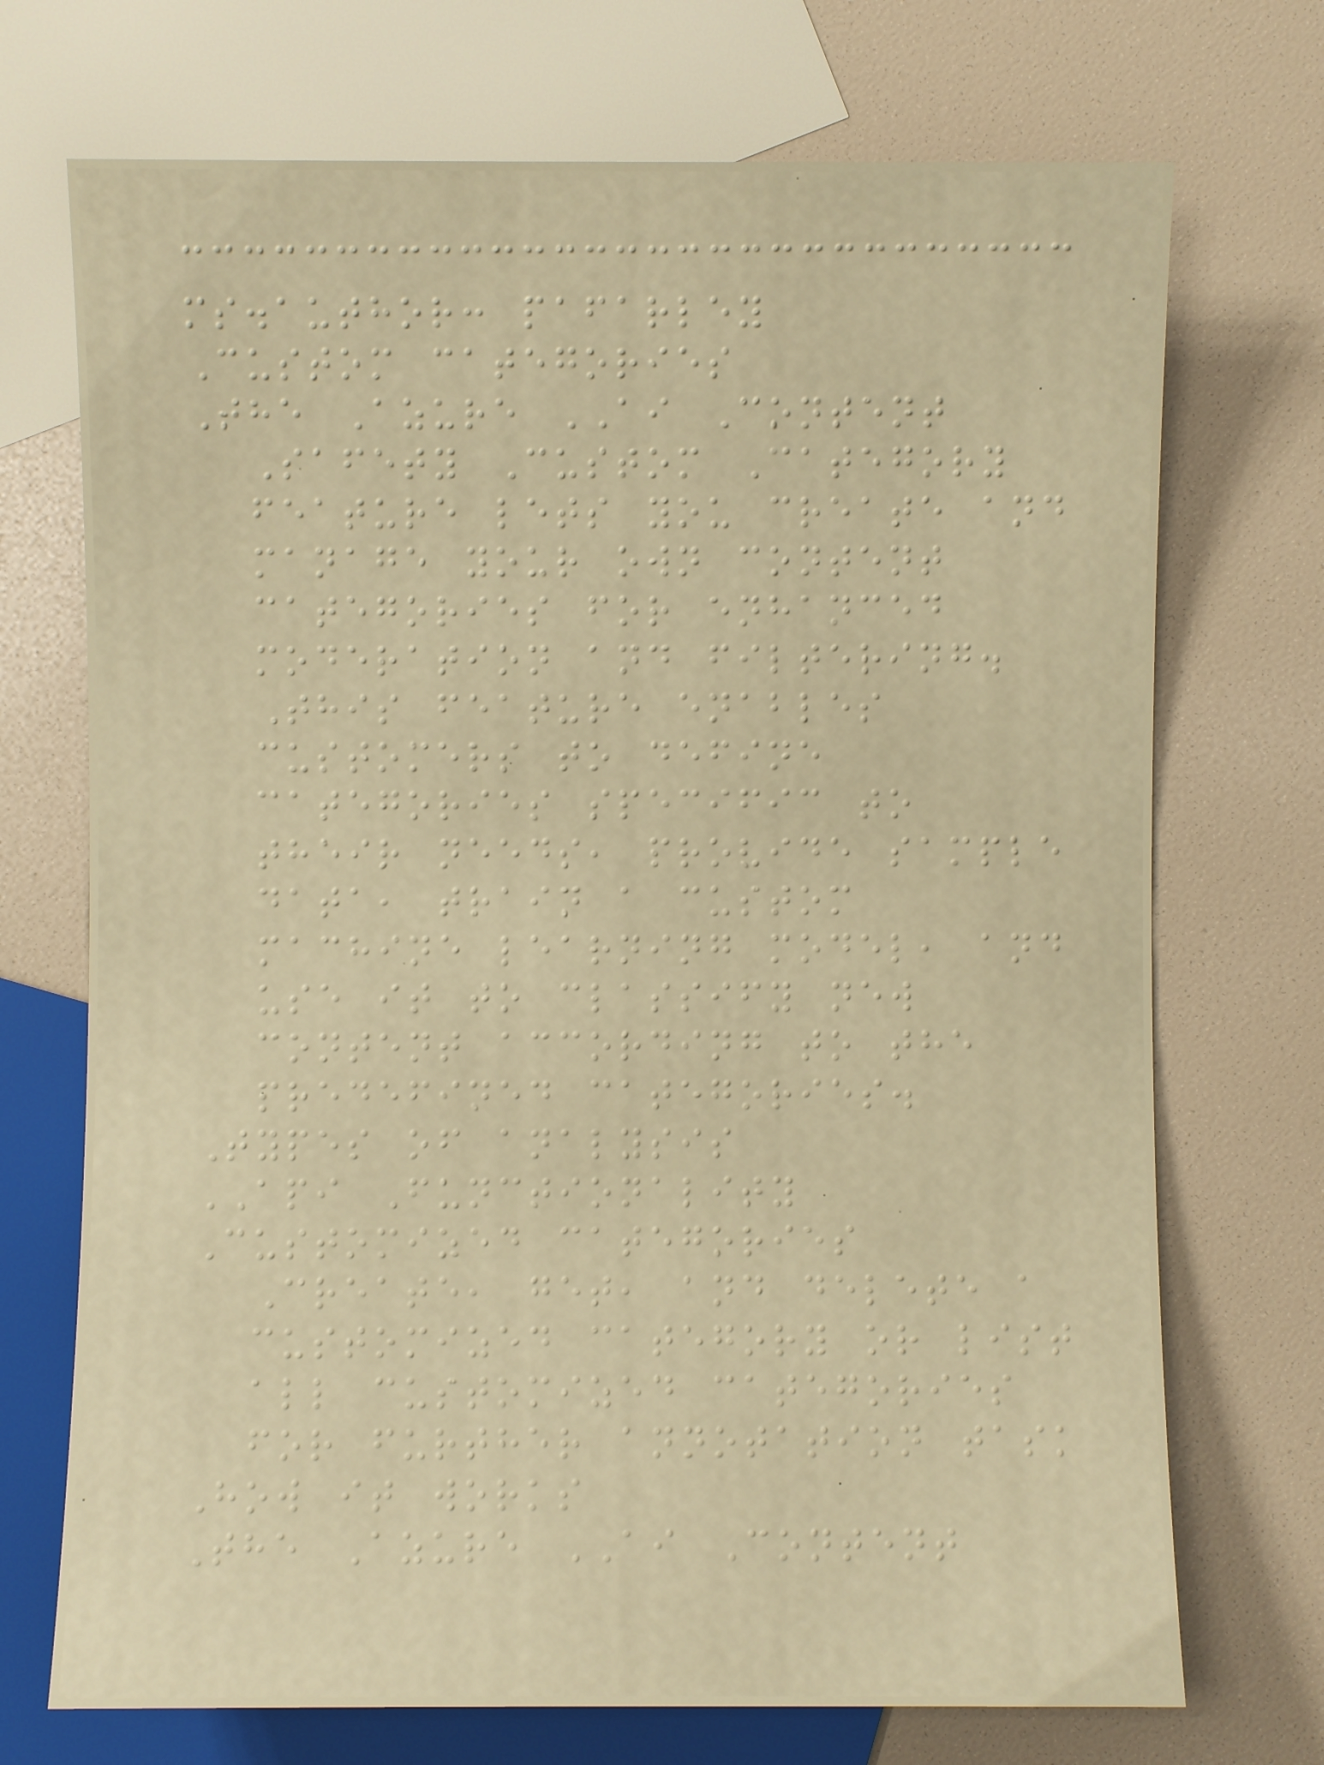ms.author: pafarley
Custom categories
The Azure AI Content
Safety Custom Category
feature lets you create and
manage your own content
categories for enhanced
moderation and filtering.
This feature enables
customers to define
categories specific to
their needs, provide sample
data, train a custom
machine learning model, and
use it to classify new
content according to the
predefined categories.
Types of analysis
API Functionality
Customized categories
Create, get, and delete a
customized category or list
all customized categories
for further annotation task
How it works
The Azure AI Content
